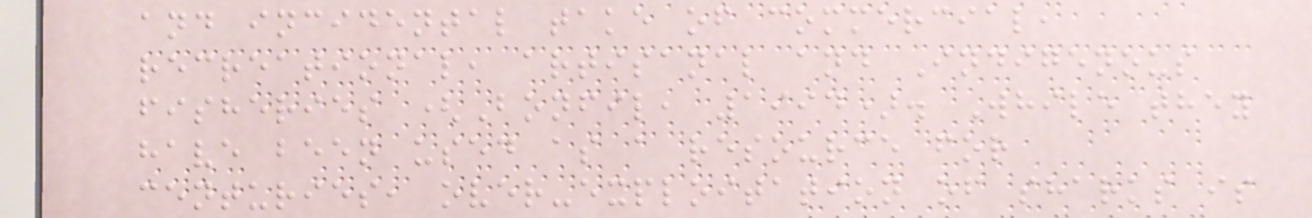and incidental take of commercial,
recreational, artisanal and Indigenous
fisheries (Bonfil, 1994). While they
have been used as a resource for
centuries, over-exploitation of sharks is
